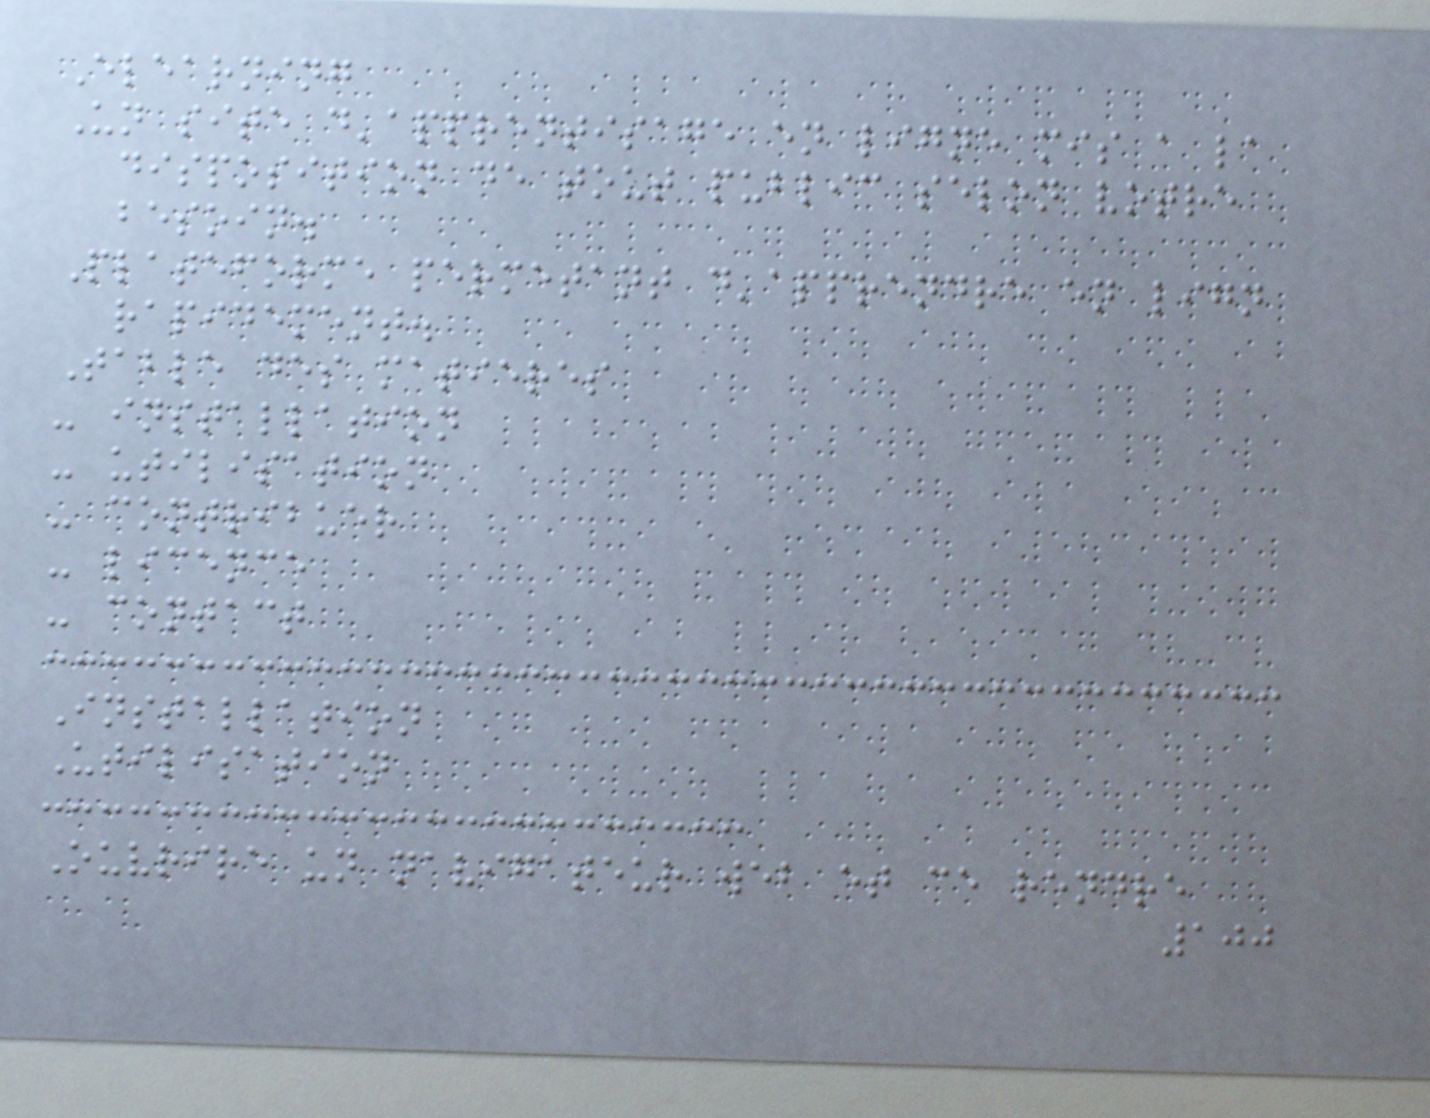Elearning
Un site d'apprentisage en ligne mis a la
disposition de tout public selon votre
besoin.
Plateforme permetant d'apprendre en lign
rapidement.
Table des matieres
- installation
- utilisation
- contribuer
- licence
- contact
Installation
Utilisation
Ouvrire un navigateur web et ce rendre
100
